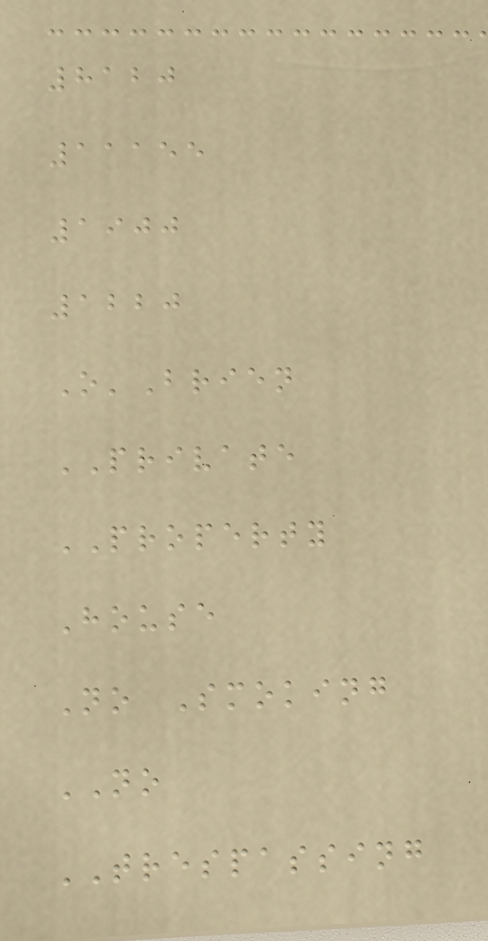8120
11155
1900
1220
O'Brien
PRIVATE
PROPERTY
House
No Smoking
NO
TRESPASSING
